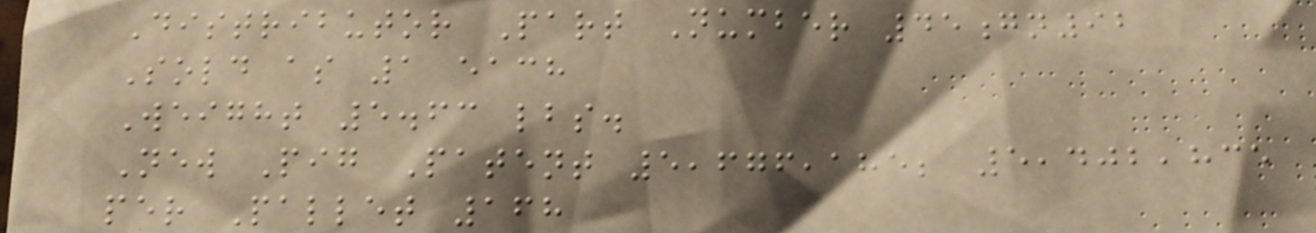Distributor Part Number 45gn92
Sold as 1 each
Weight 5.63 lbs.
New Pig Patent 5,676,185; 5,402,835
per Pallet 168
